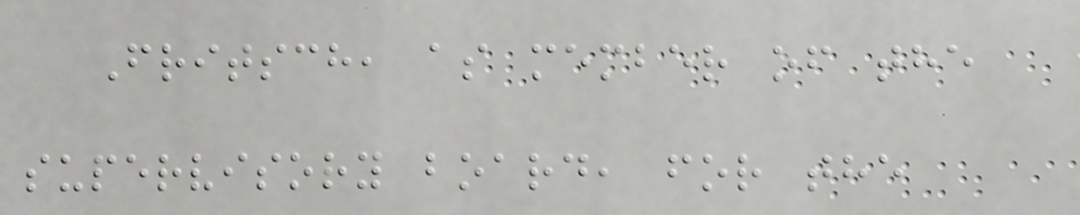Fritsch, as member of the
supervisory board, for the
